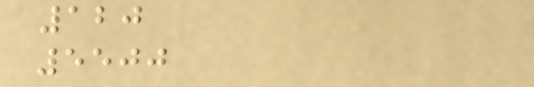120
5500
